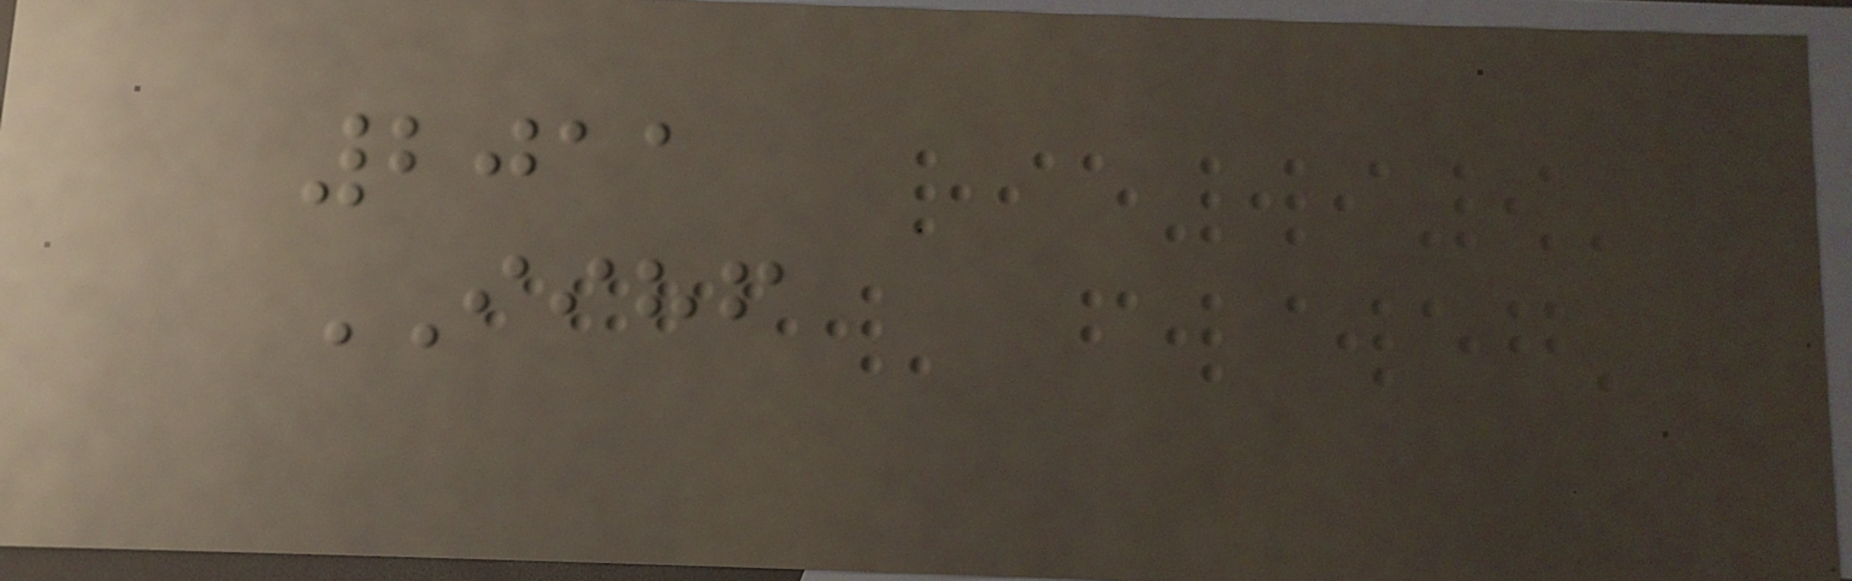2011
IIHF
